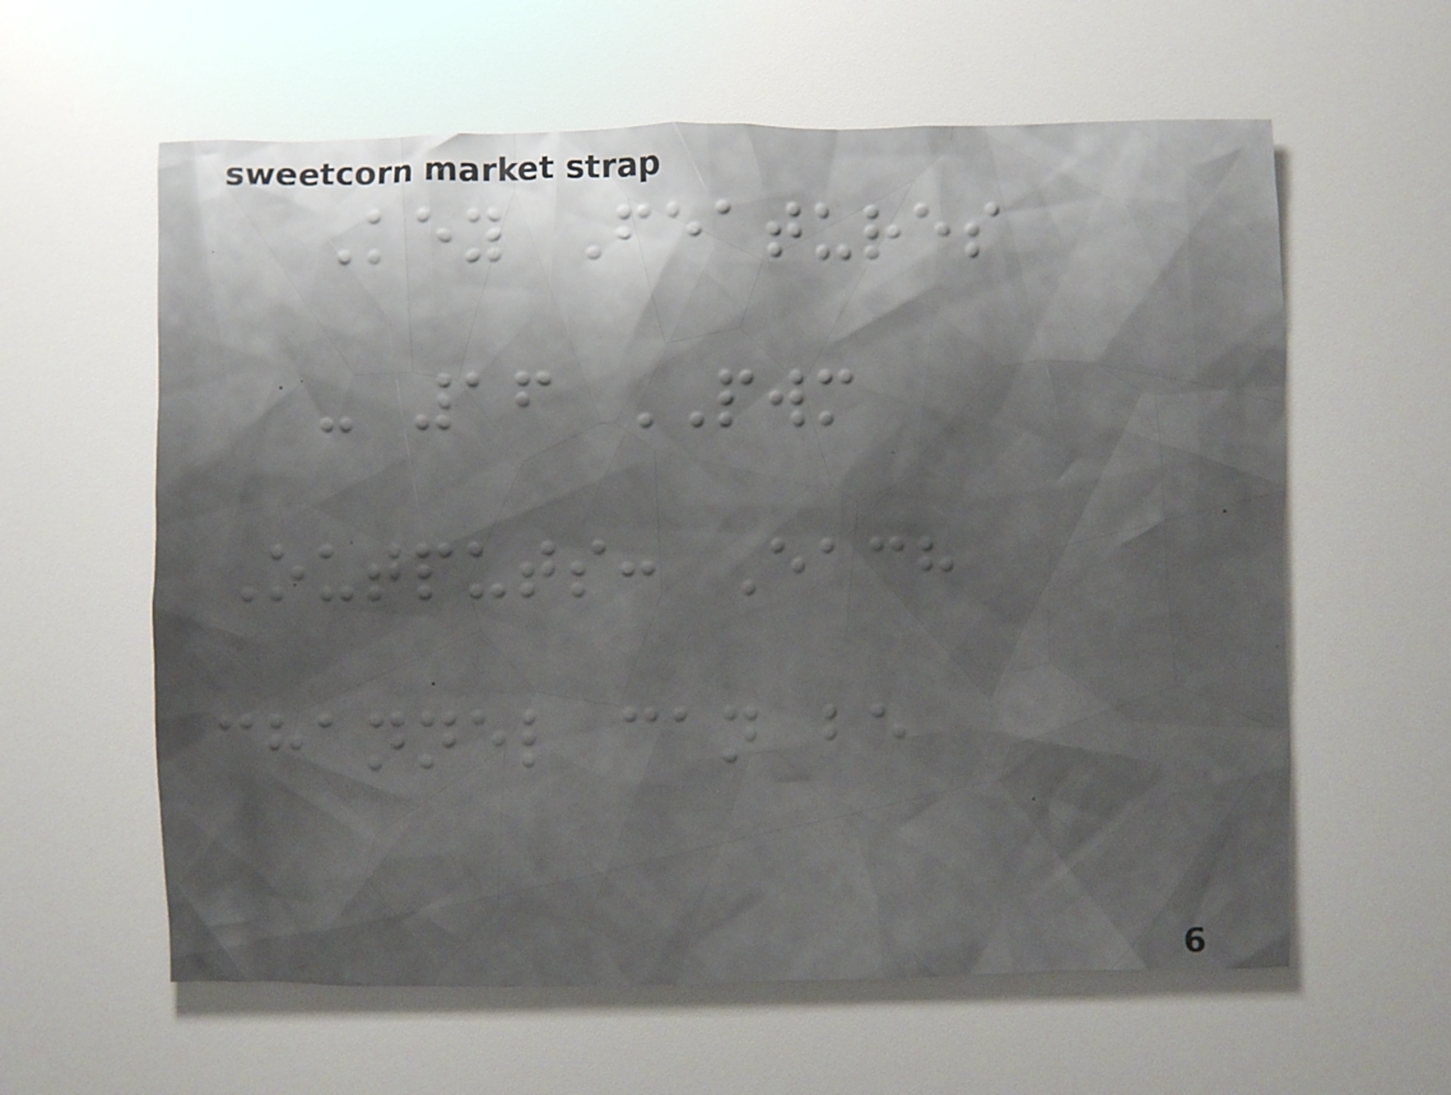Key Features
- 16 PWM
Outputs: Each
channel can be
